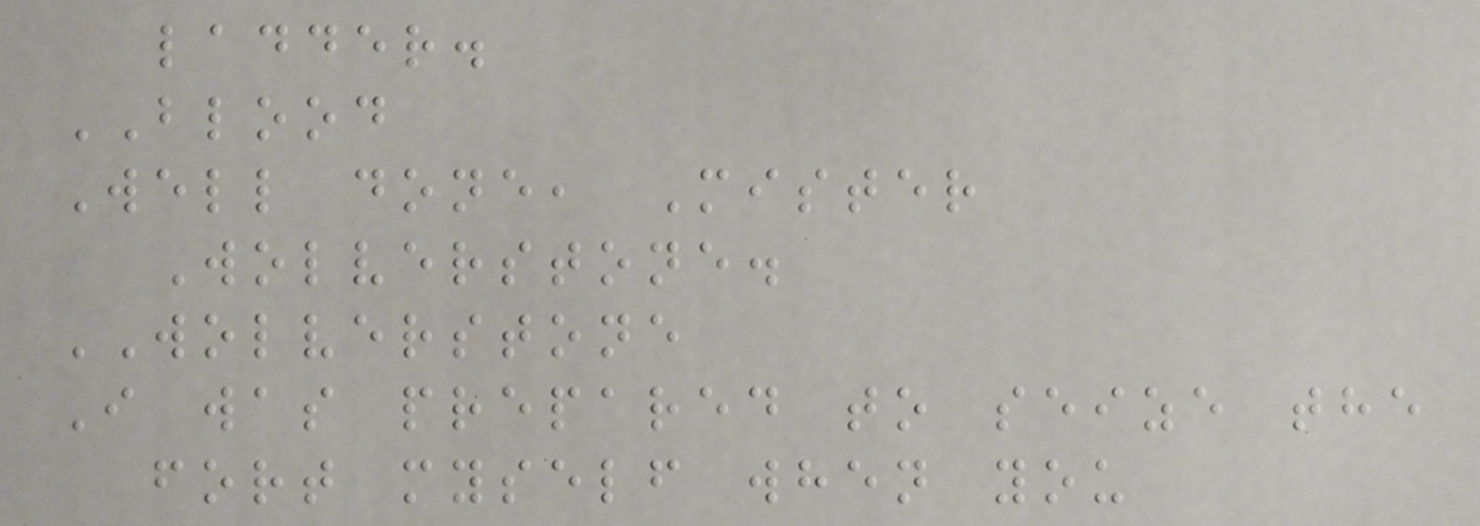ladder.
BLOOD
Well done, Mister
Wolverstone.
WOLVERSTONE
I was prepared to seize the
fort myself when you
